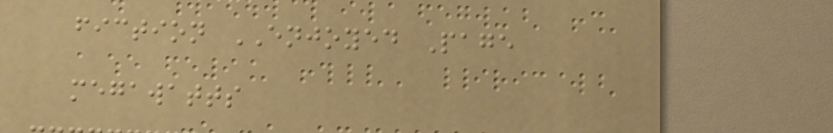fiction ENJOYED Page
megawatts
